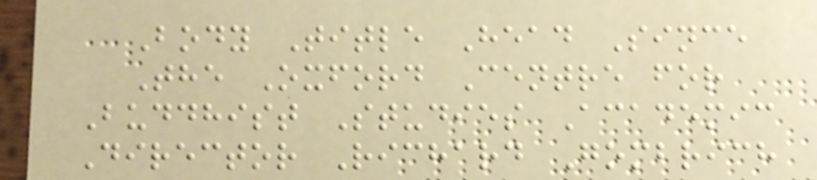Body Title Head Since
The Oxford Centre for
Buddhist Studies Academic
Director Richard Gombrich
